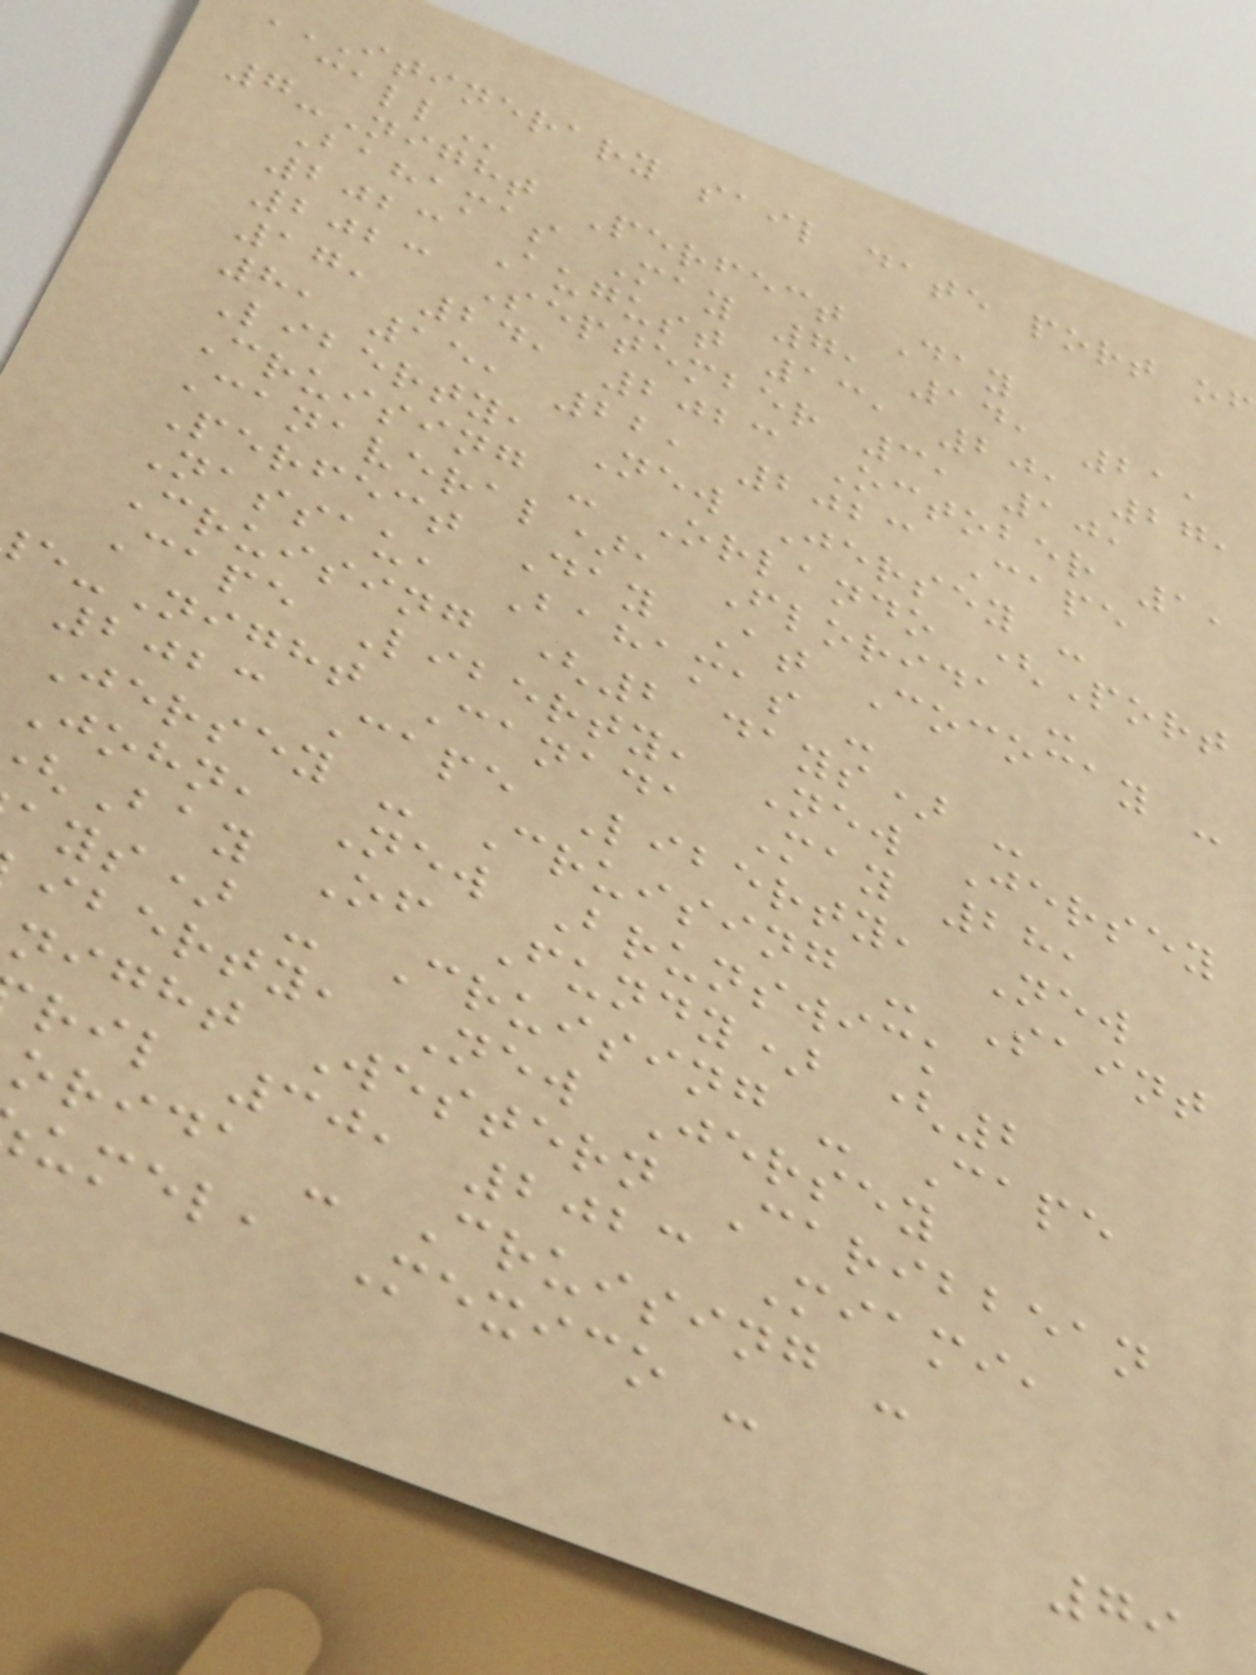ITINERARY sail date port of
7-Night Perfect Day
Bahamas May 7, 14, 21,
2023 August 13, 20, 27,
2023 September 3, 10,
17, 24, 2023 October 1,
8, 15, 22, 2023 Cape
Liberty, New Jersey -
Cruising - Orlando (Port
Canaveral), Florida -
Perfect Day At Cococay -
Nassau, Bahamas -
Cruising (2 days) -
Cape Liberty, New Jersey
-Night Canada May 28,
2023 Cape Liberty, New
Jersey - Cruising - Saint
John, New Brunswick
Bay Of Fundy) (2
ays) - Cruising - Cape
iberty, New Jersey
night Western Caribbean
ril 30, 2023 Miami,
orida - Cruising -
umel, Mexico -
79
